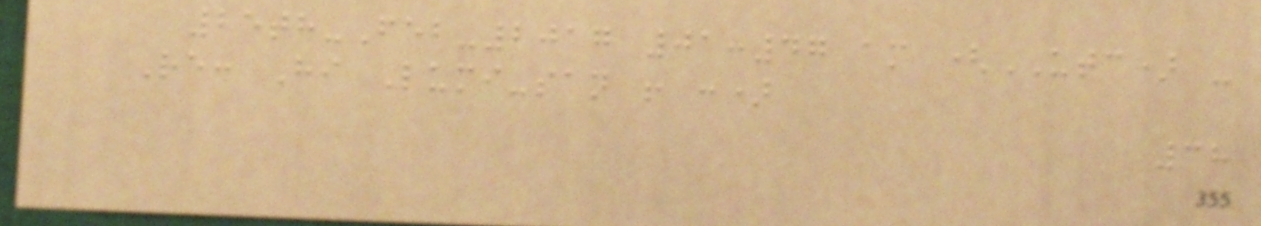25th-Feb-2017 01:47 am (UTC) -
Re: Hi Lumi-san ! :)
38
